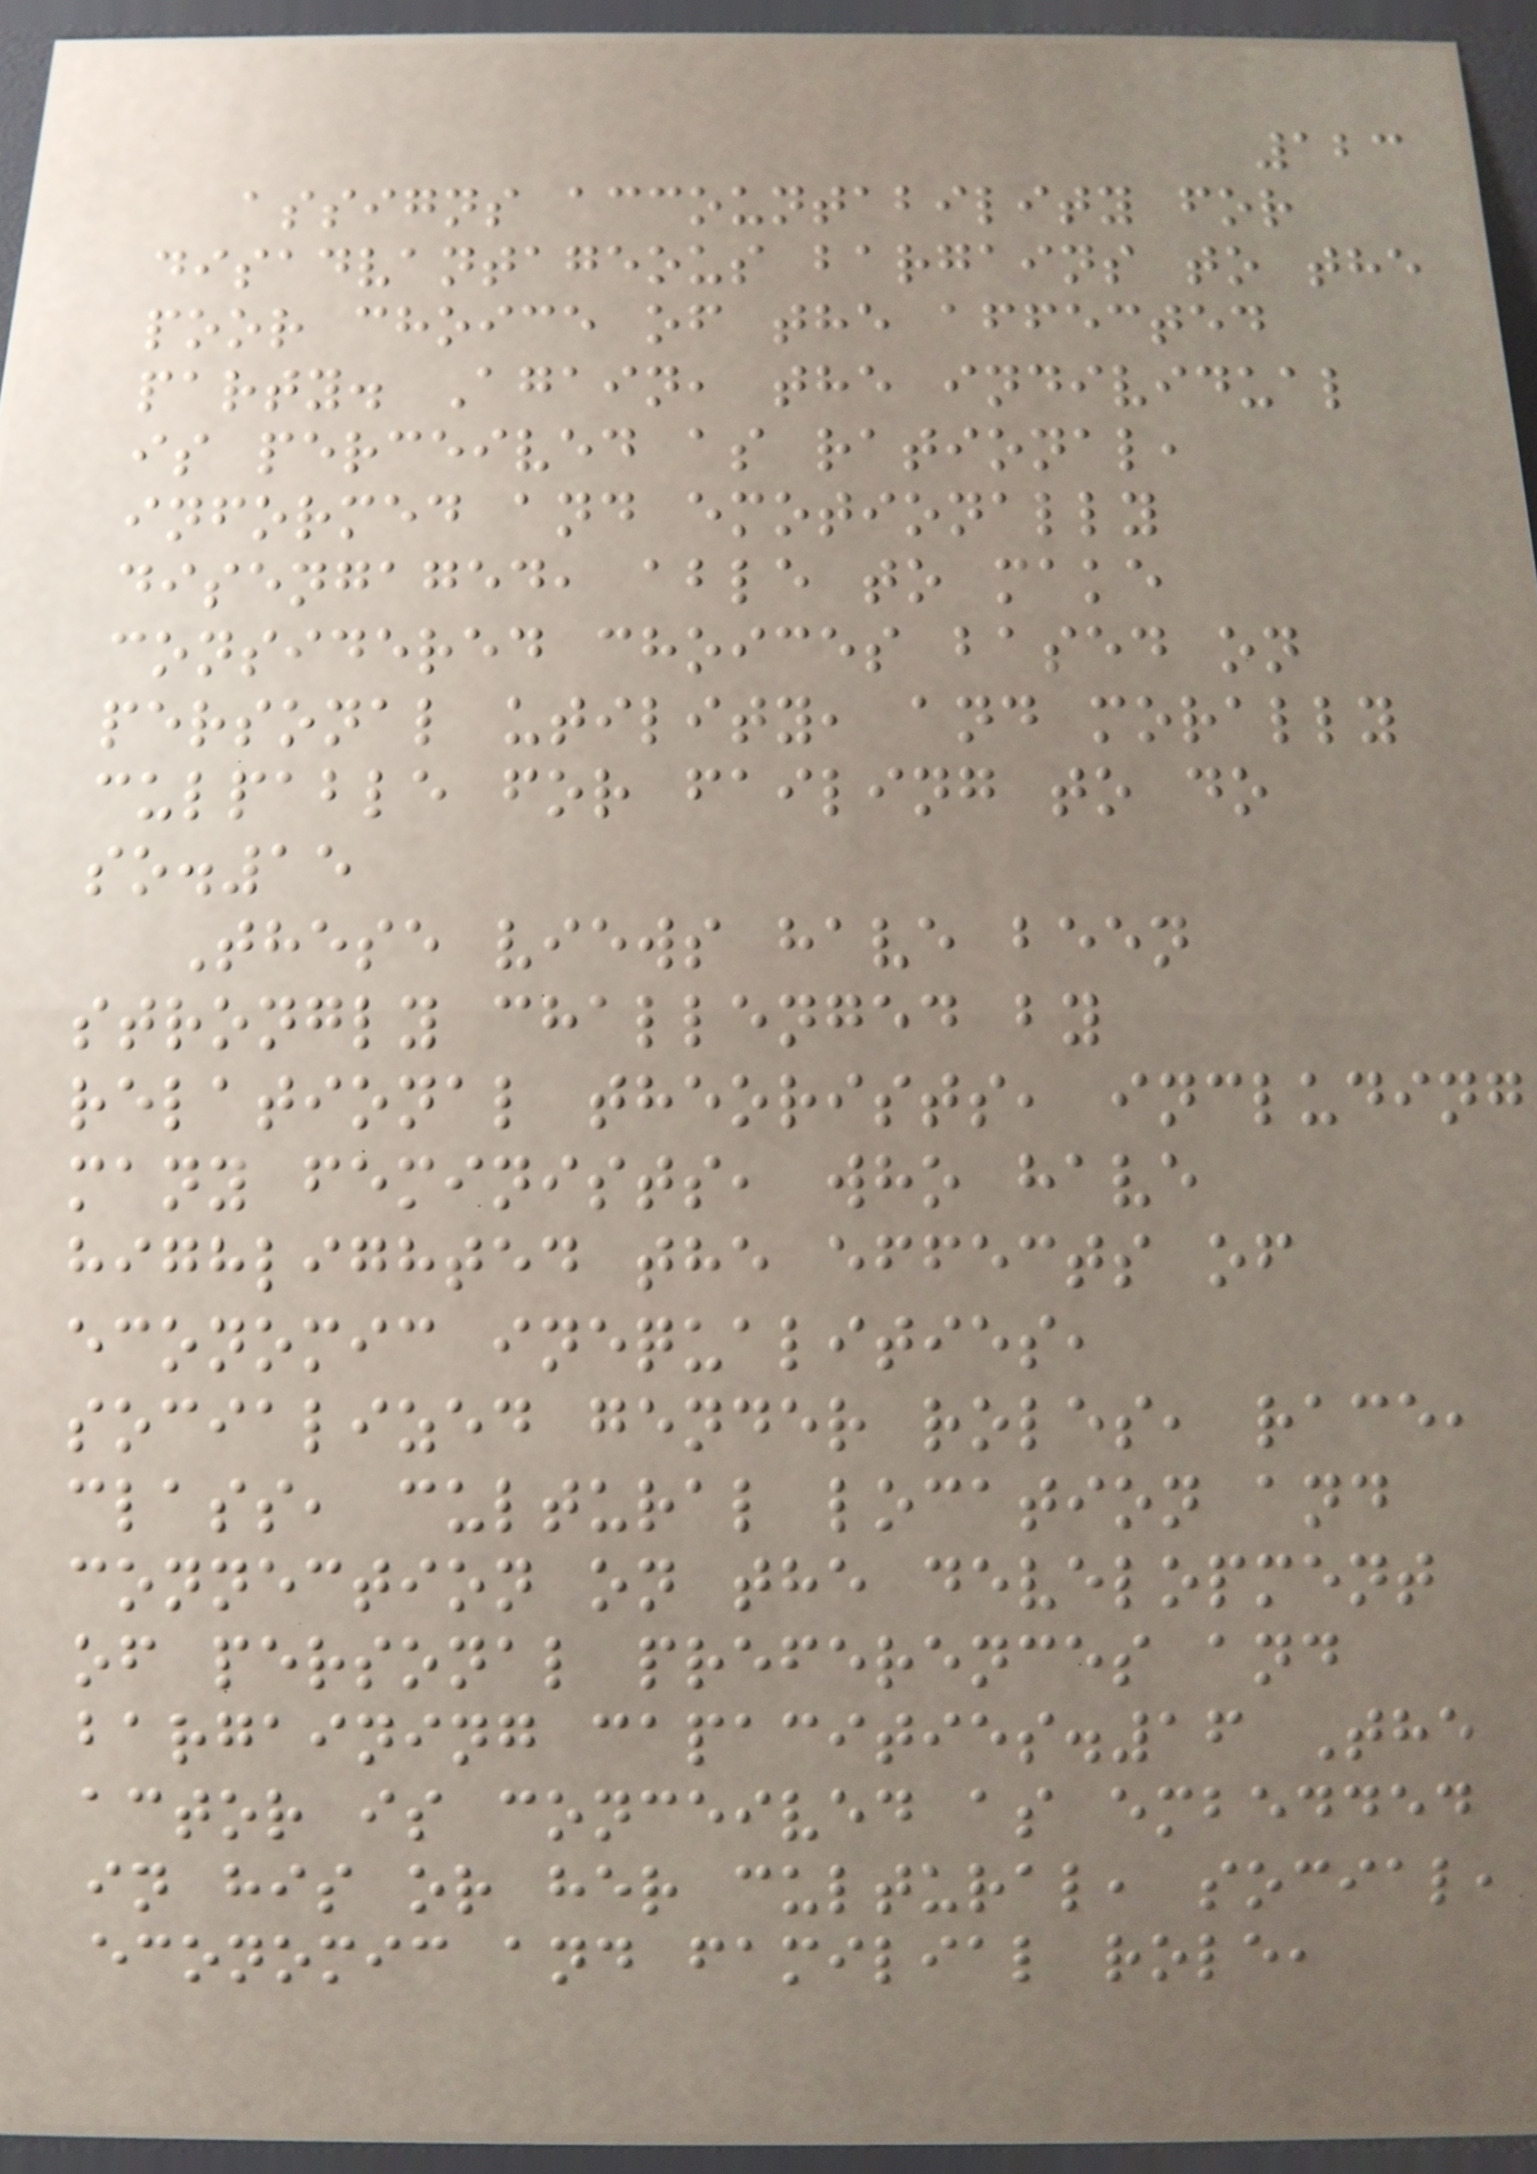123
assigns accountability for
disadvantageous bargains to the
poor choice of the affected
party. Again, the individual
is perceived as rational,
informed and emotionally
disengaged, able to make
considered choices based on
personal utility, and morally
culpable for failing to do
so.15
These views have been
strongly challenged by
relational theorists, including
many feminists, who have
highlighted the effects of
economic inequalities,
socialized gender roles, race,
class, cultural location and
connection on the development
of personal preferences and
bargaining capacities.16 The
actor is conceived as embedded
in his or her cultural, social,
economic and familial role,
